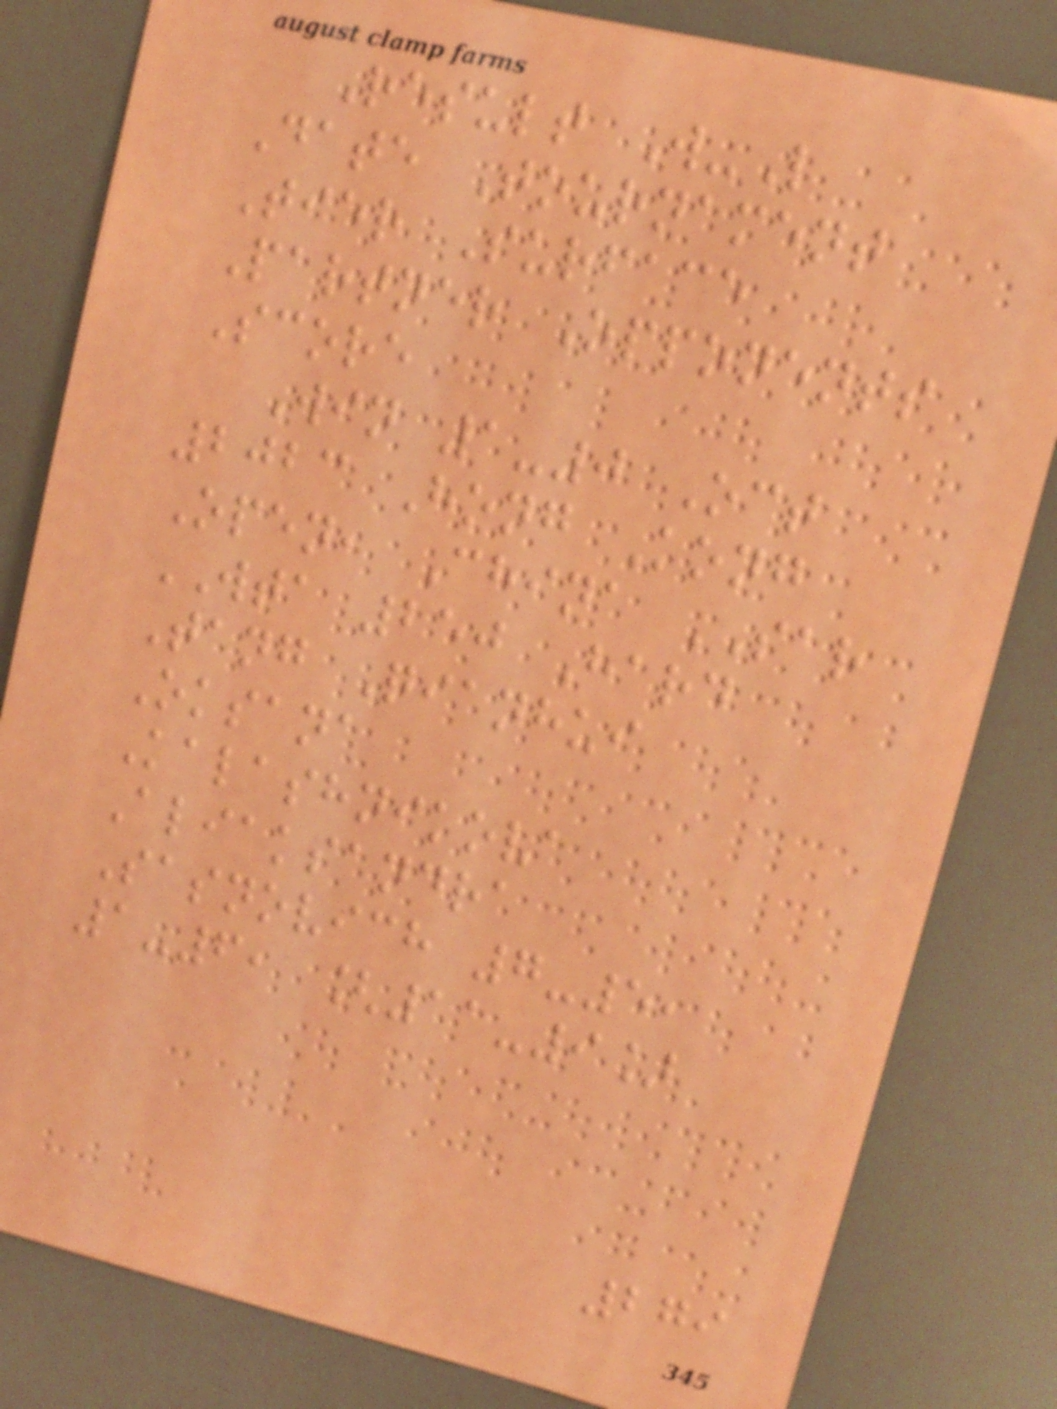Result W-L
Date Tournament
Tier Surface
Partner Opponents
Score
Win 1-0 Oct
2023 Hong Kong
Open, China SAR
WTA 250 Hard
Tang Qianhui
Oksana
Kalashnikova
Aliaksandra
Sasnovich 7-5,
1-6, [11-9]
279
